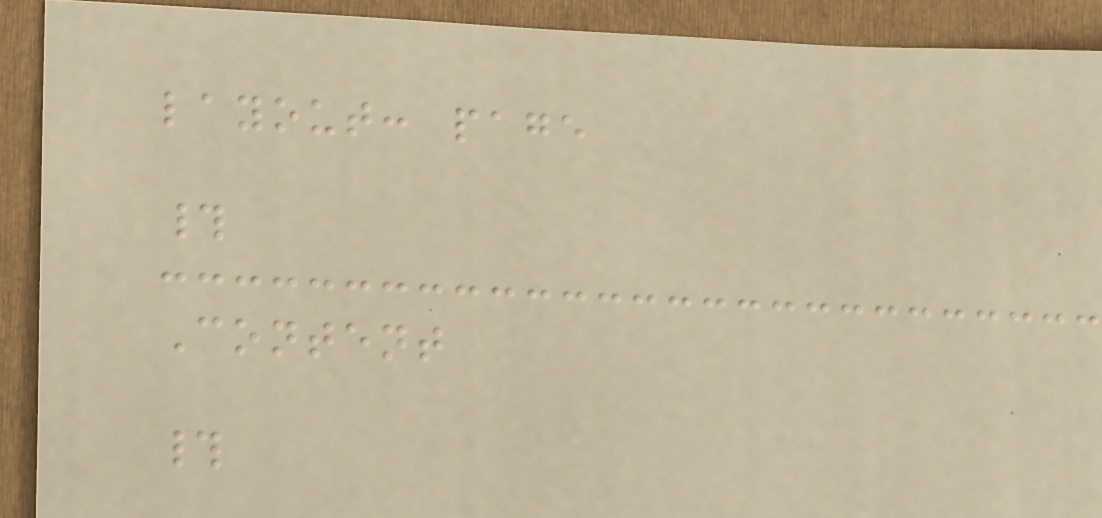layout: page
#
Content
#
